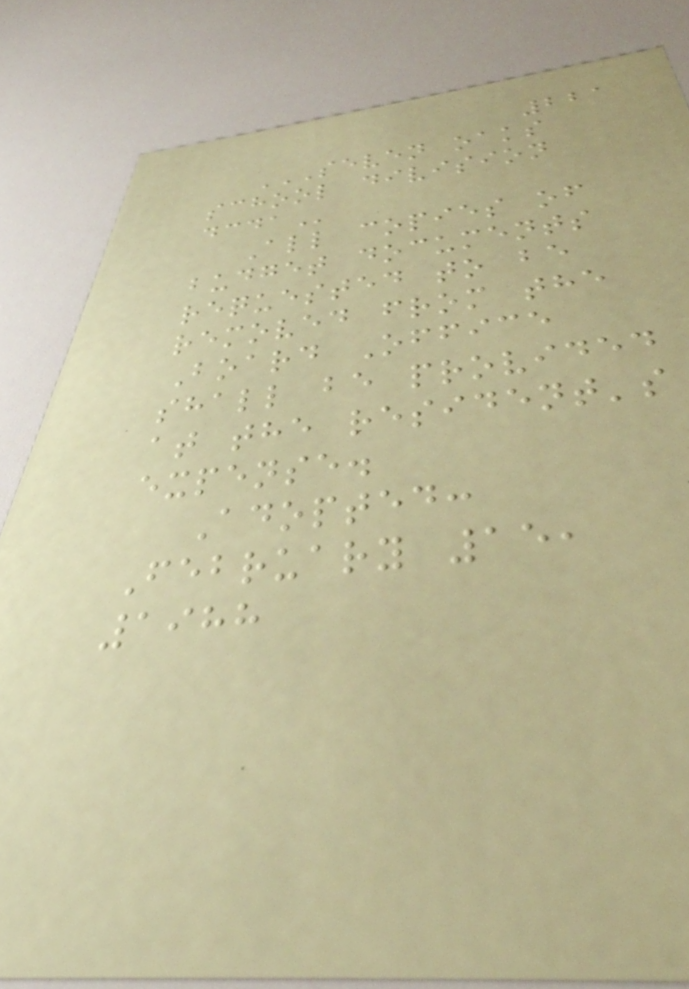221
SEVEN OAKS
SCHOOL DIVISION
DCDA
All copies of
budget documents
requested to be
removed from the
Board Office
shall be provided
at the resident's
expense.
Adopted:
February 15,
1988
